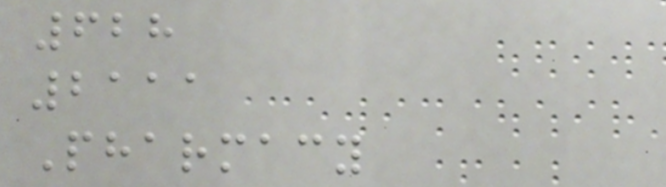628
2111
Pharmacy
